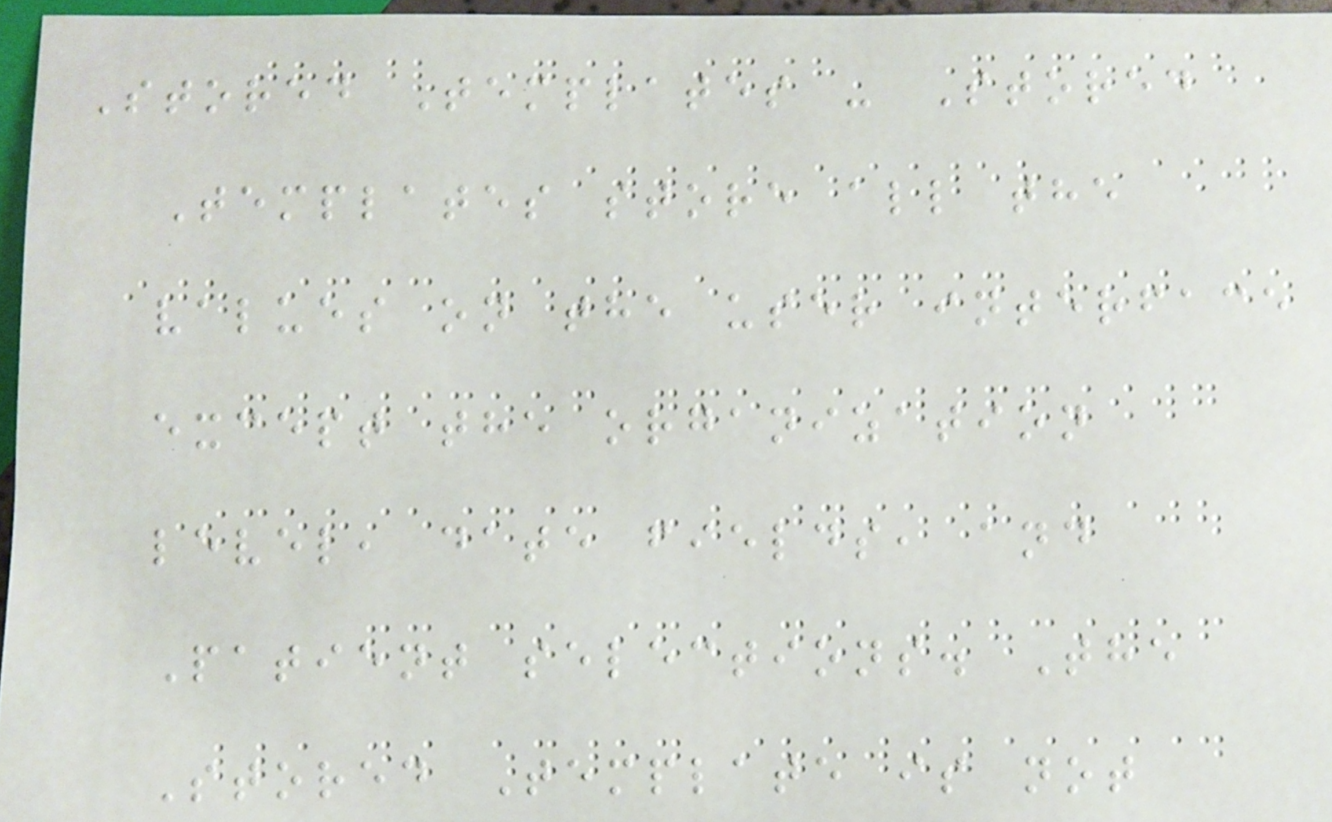Stored Templates - Stored
Templates store all the
values on the user interface
except the organization
level, date fields, and
Patient selections. The
Stored Template is not
